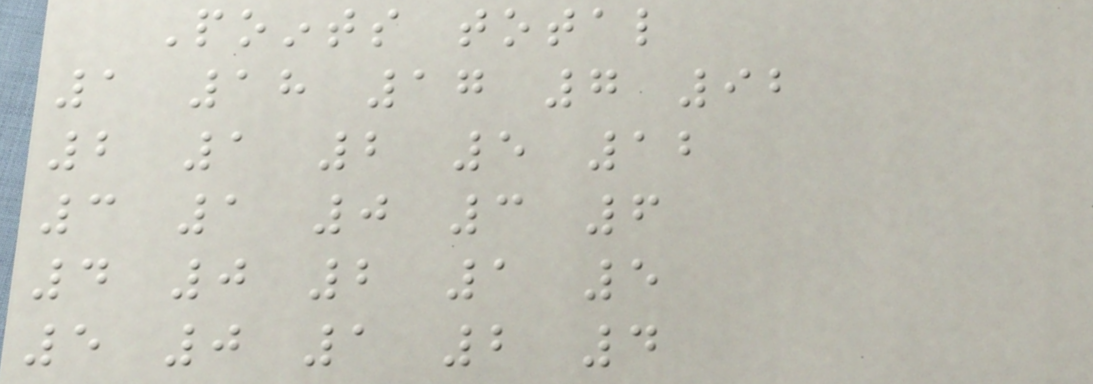Points total
1 18 17 7 92
2 1 2 5 12
3 1 0 3 6
4 0 2 1 5
5 0 1 2 4
